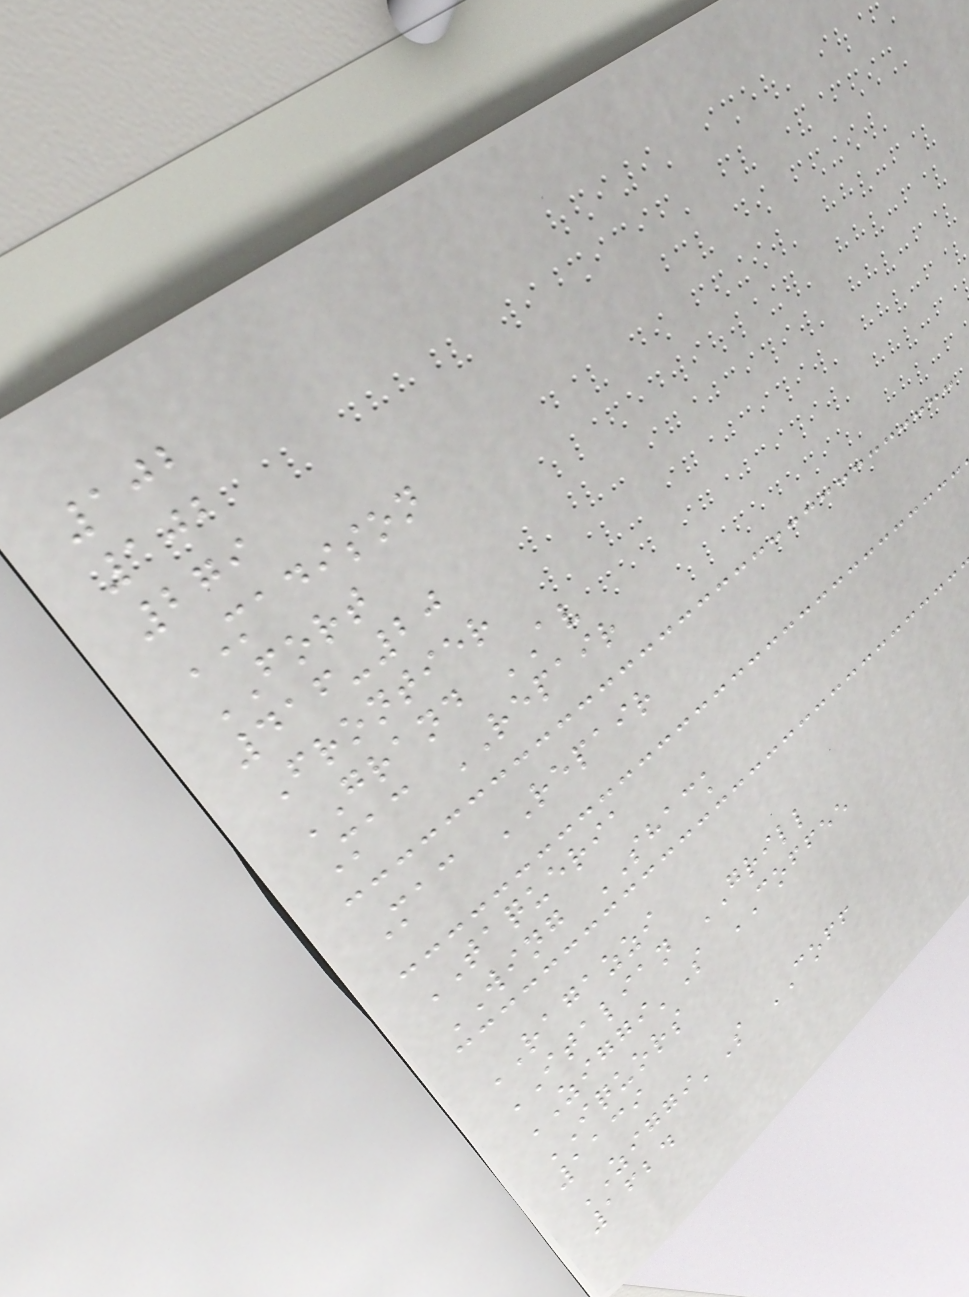102
102
279
MADISON
FORT
416-20
Frontier
GRAND AV
Mac REPAIR
Mac REPAIR
TAQUERIA
WING SHACK
RAGAZZI
ITALIAN GRILL
ZIGGI'S COFFEE
IQUORS
1139
ZIGGI'S COFF
1624
